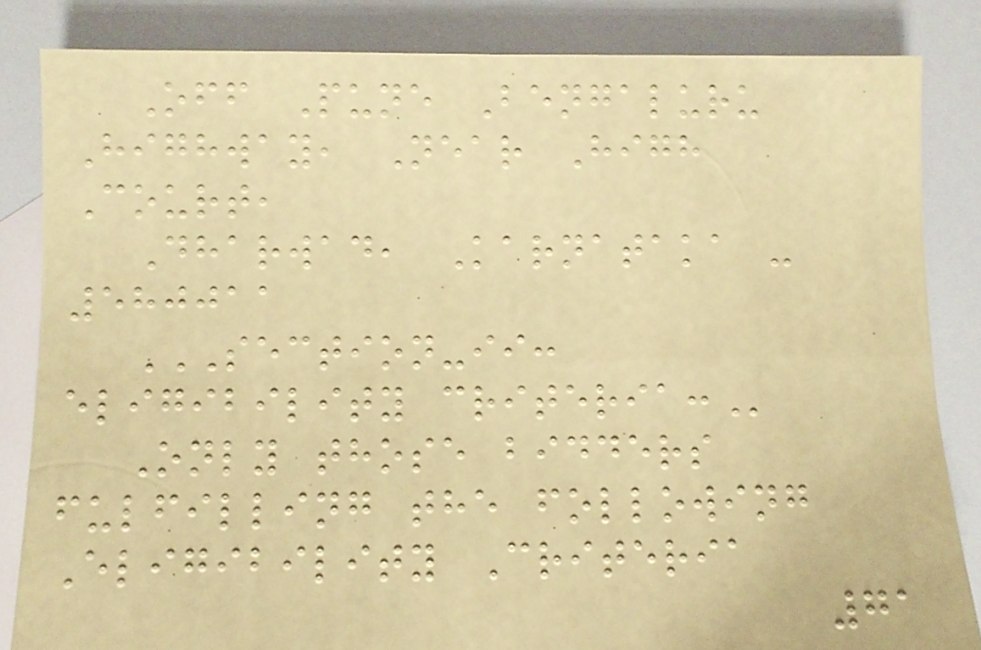Off Pune Bengaluru
Highway, Near High
Court,
Dharwad, Karnataka -
580011
SECTION-II:
ELIGIBILITY CRITERIA:
Only those bidders
fulfilling the following
Eligibility Criteria
71
